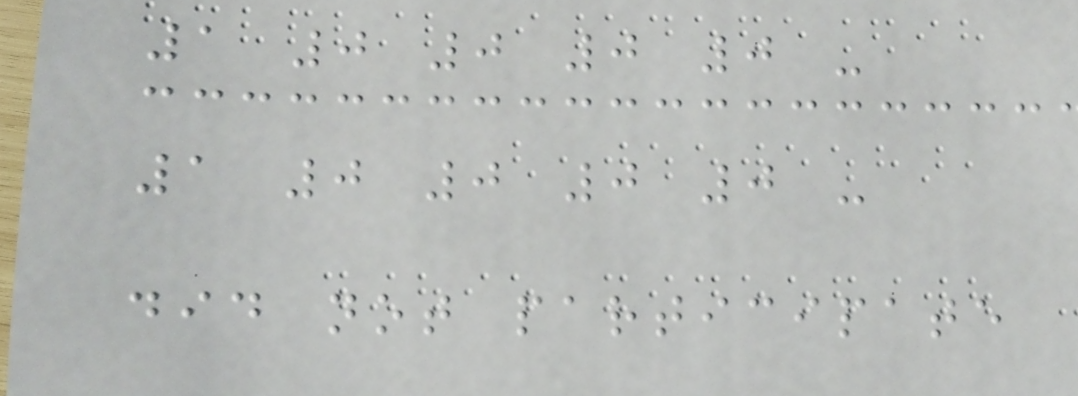1 0 0 0 0 -
1 0 0 0 0 -
did not participate
